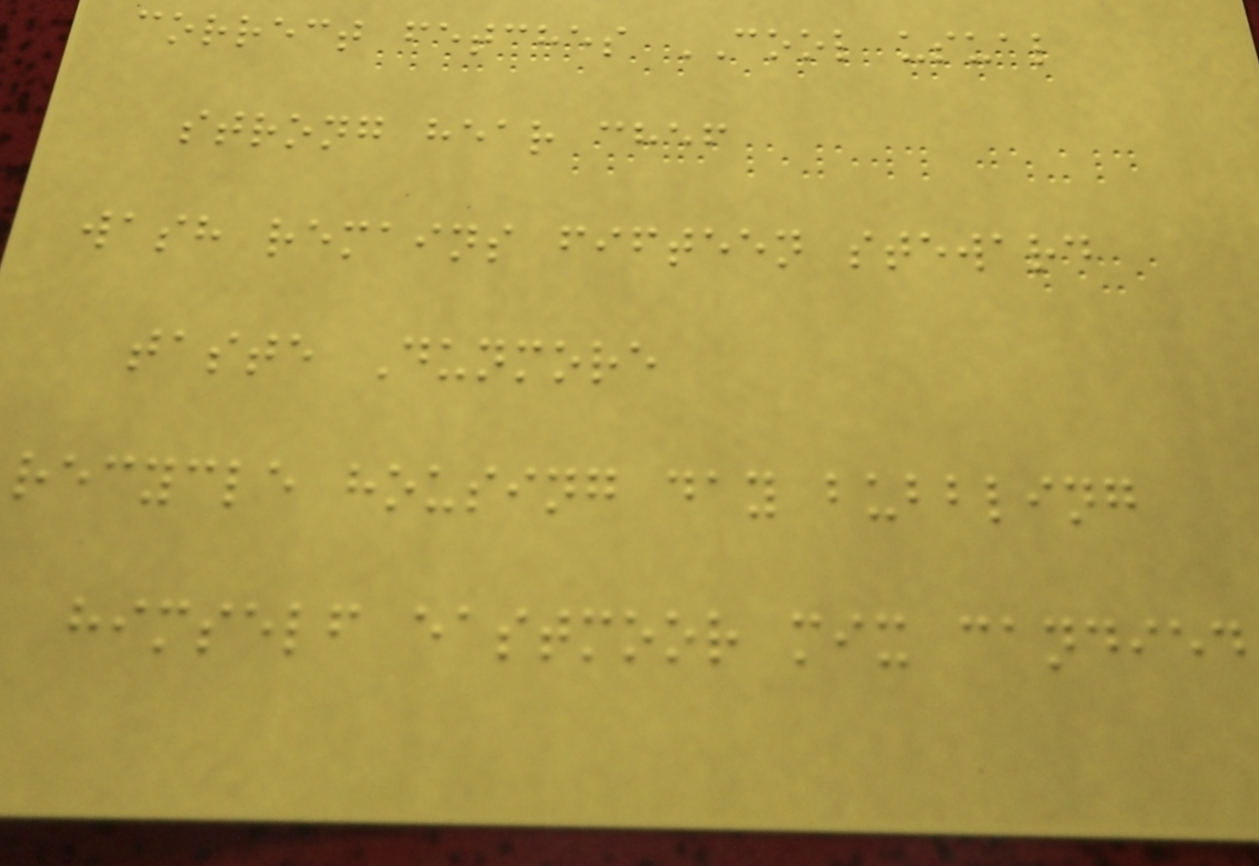correct fetches COOL usual
strong hear chef
wash remains fifteen steward
taste Dunmore
recycle housing day bubbling
himself eastmoor mix candied
